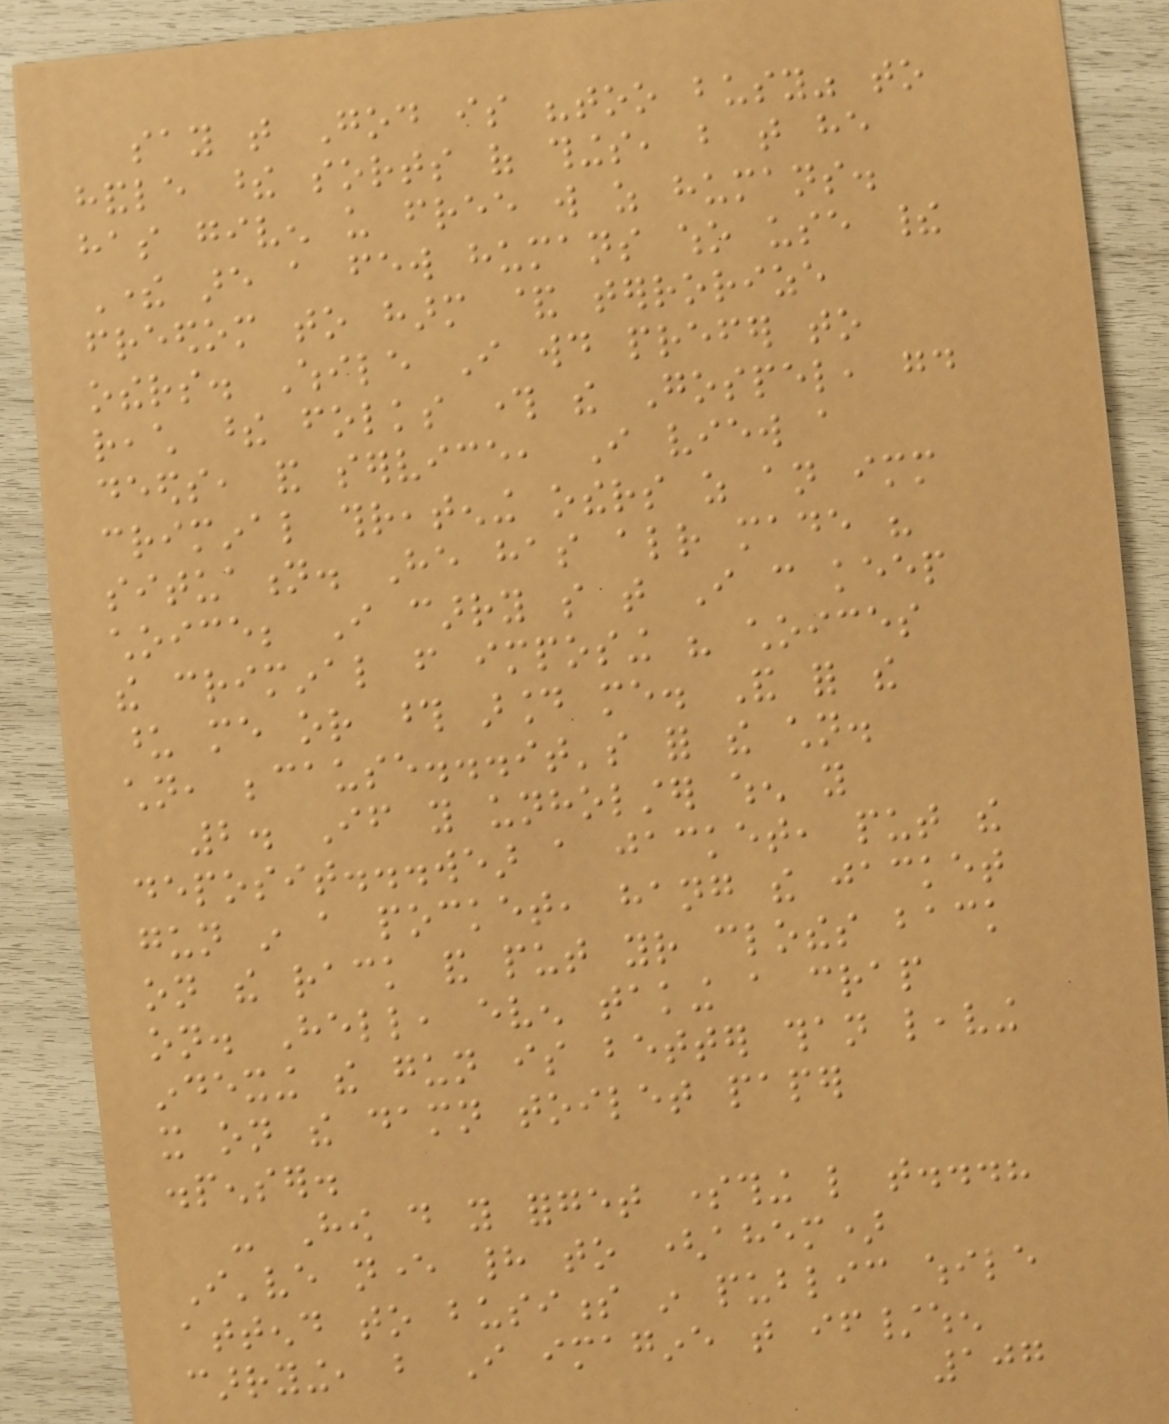say that God is "too busy" to
handle these sorts of things, but that he
has given us free will as humans.
There are a few humans who use their
freedom to harm & terrorize
others. While I would prefer to
reach these folks through the Gospel, good
deeds, and service, I view a
criminal threatening others as an immediate
situation. He has already made his
choice; I carry so that I can keep
the criminal from imposing his choices
upon me or those around me. And for the
children, because...it's for the children.
2. If you unholster when you
deposit...wear a jacket, put the
gun in a pocket, hang the jacket
on the rack and put your clothes back
on. Hell, even taking a crap
indexing the gun is better than leaving
it on the damn toilet paper
dispenser.
- How do you forget something like that...?
I've never had to (ahem)
attend to business in public while
carrying, but I imagine that if/when
107
